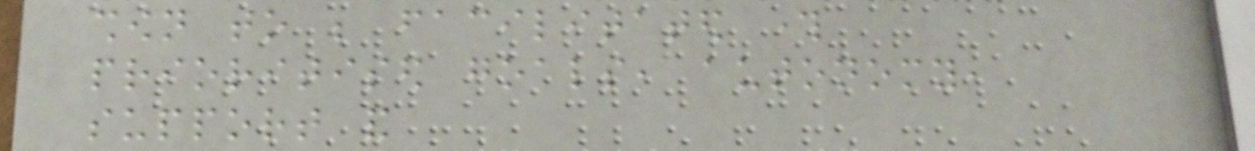shown to be facilitated through
prioritised goals, autonomy,
support and
